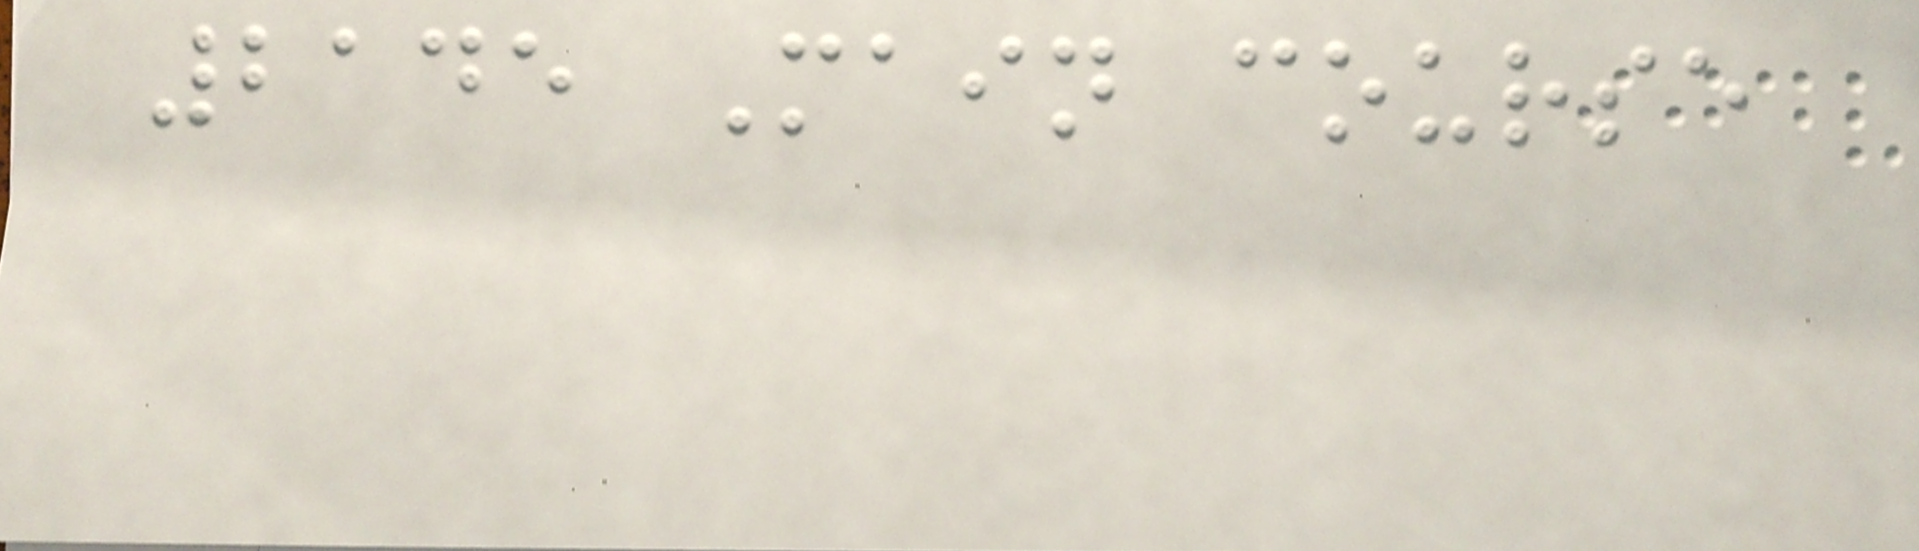2145 Main course
